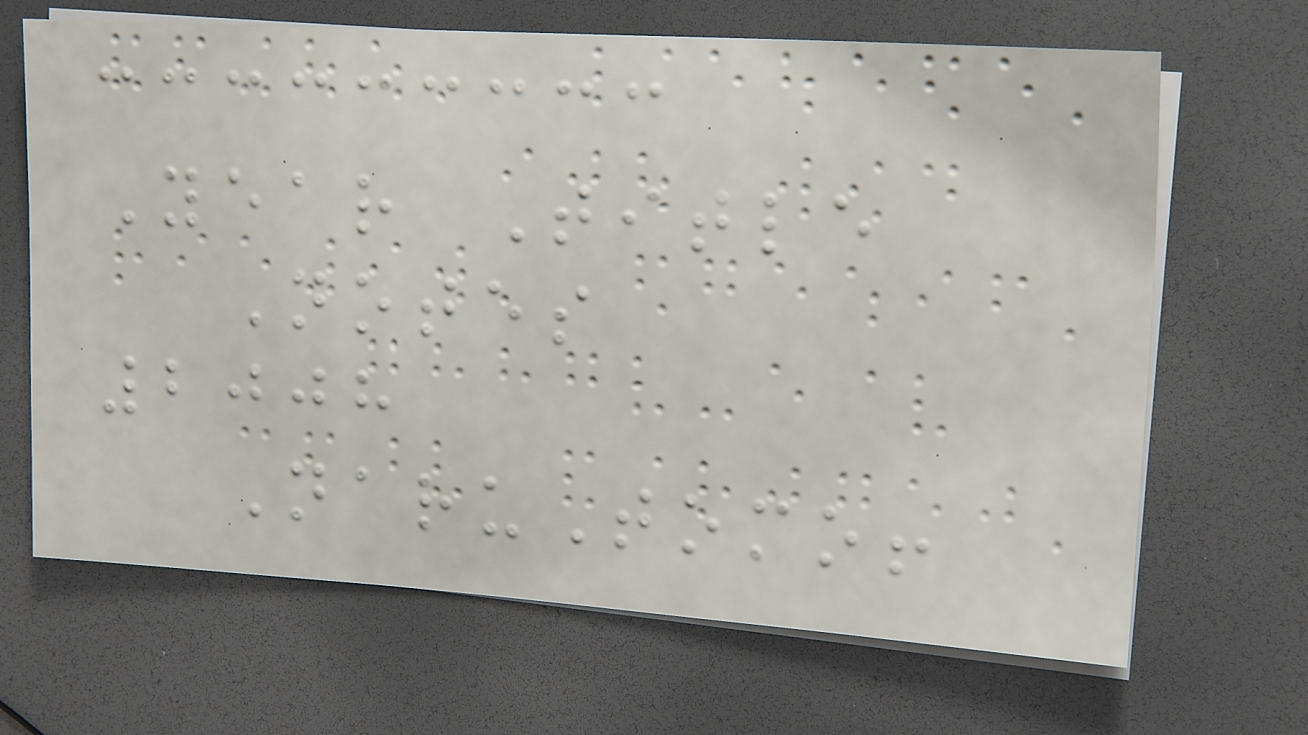Year Title
Notes
2008
NaruTomo!
